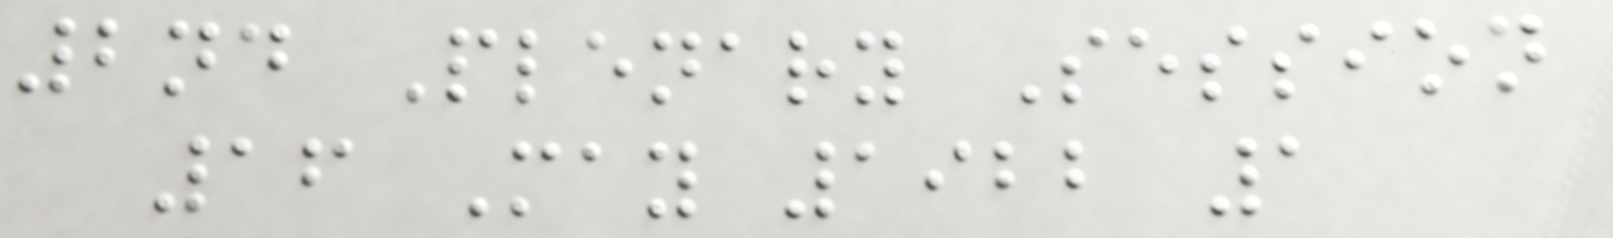2nd Plenary Session
16 May 1922 1
